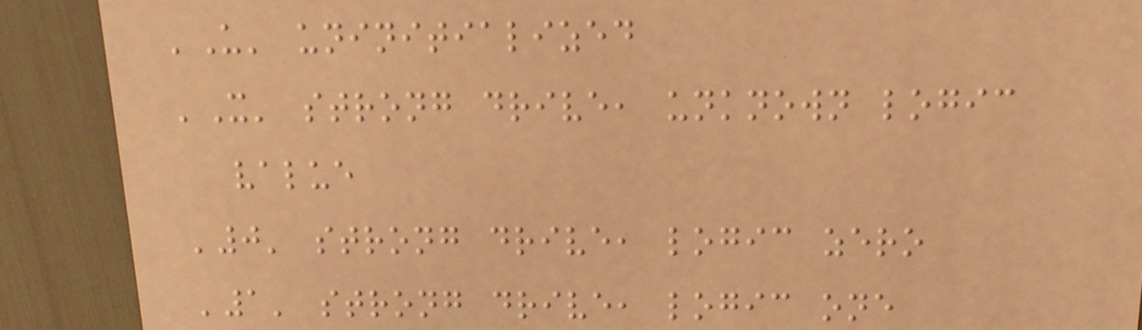'U' uninitialized
'X' strong drive, unknown logic
value
'0' strong drive, logic zero
'1' strong drive, logic one
